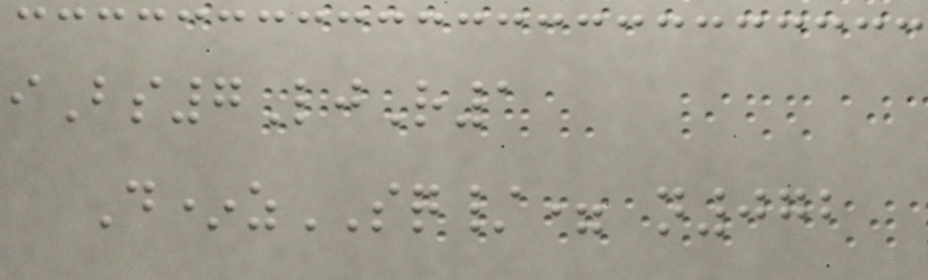iBs7LjR1
D*zSQ/= n072
